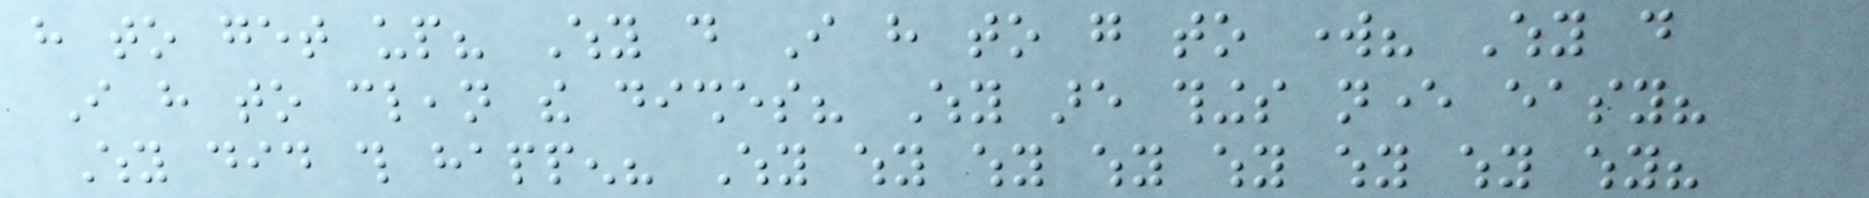have to get up? Why do I have to go to work? Why do
I have to clean the dishes? Why are things never easy?
Why did this happen? Why why why why why why why why?
